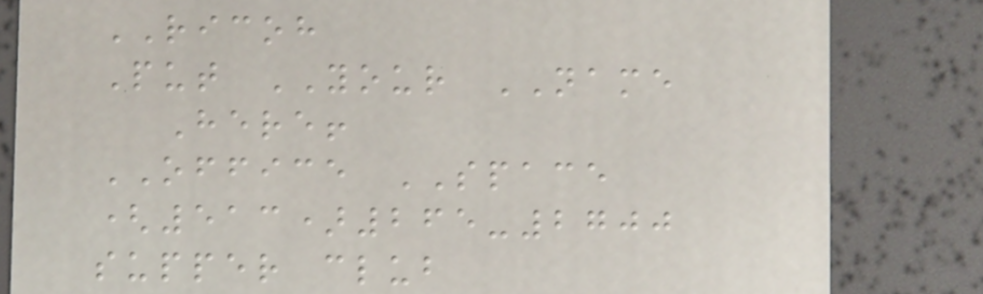RICOH
Put YOUR NAME
Here!
OFFICE SPACE
(513)265-2700
supper club
